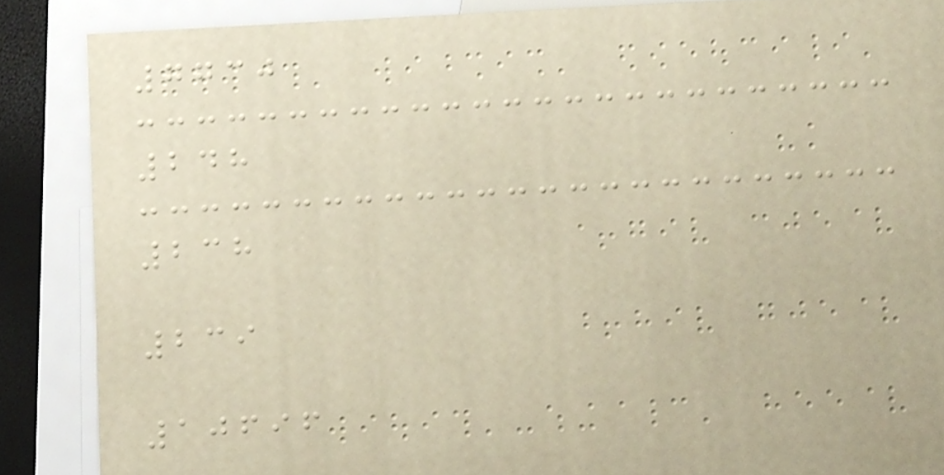7730
248
238
239
10696
